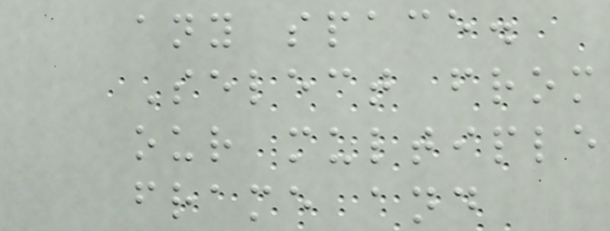any space.
Select from
our multiple
frame and
